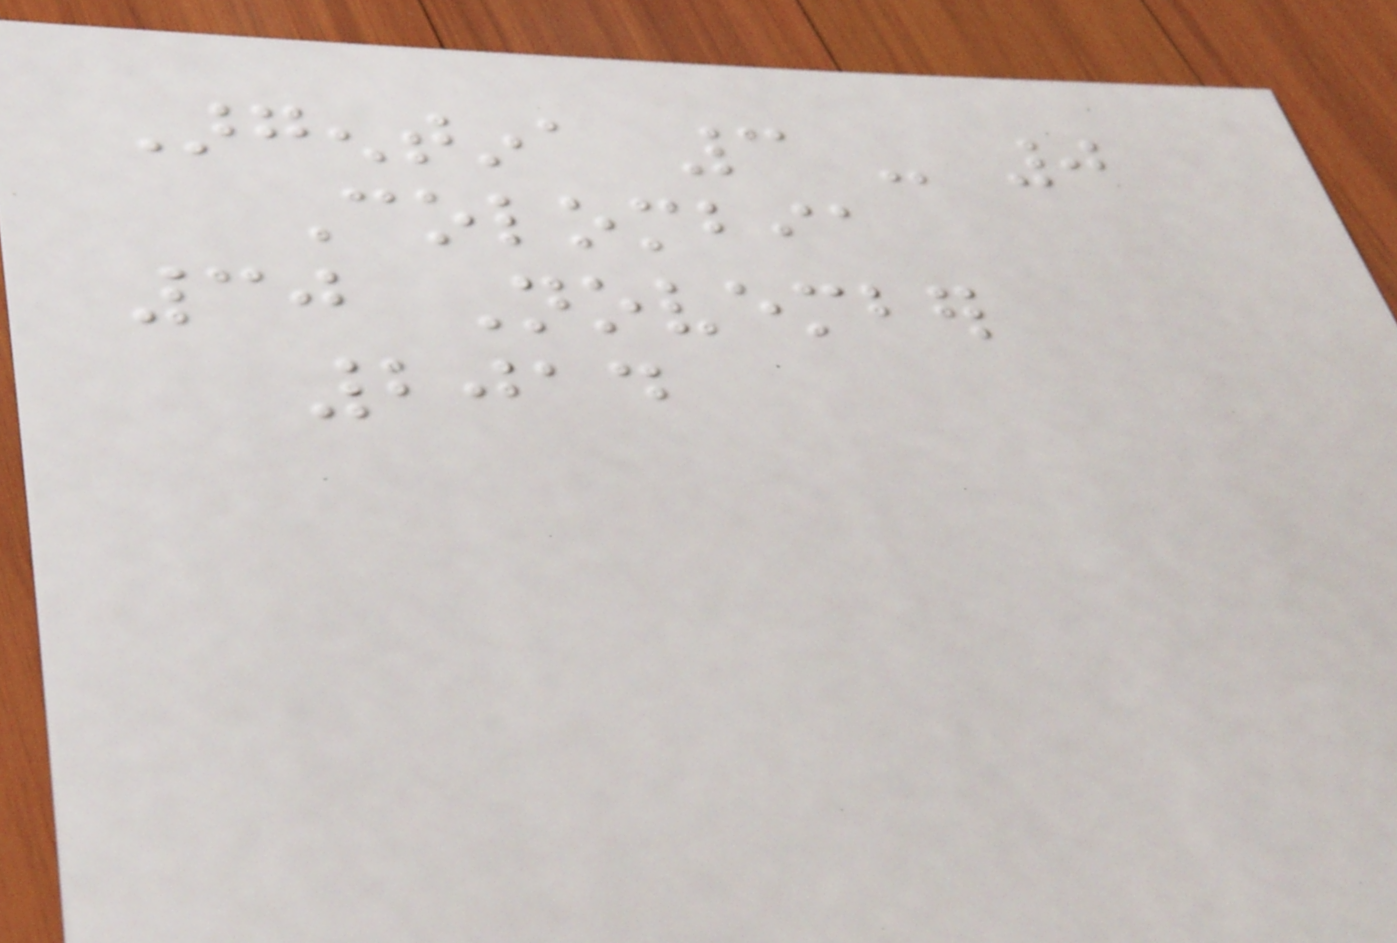Argentina 3 - 0
Colombia
30 November
2014
